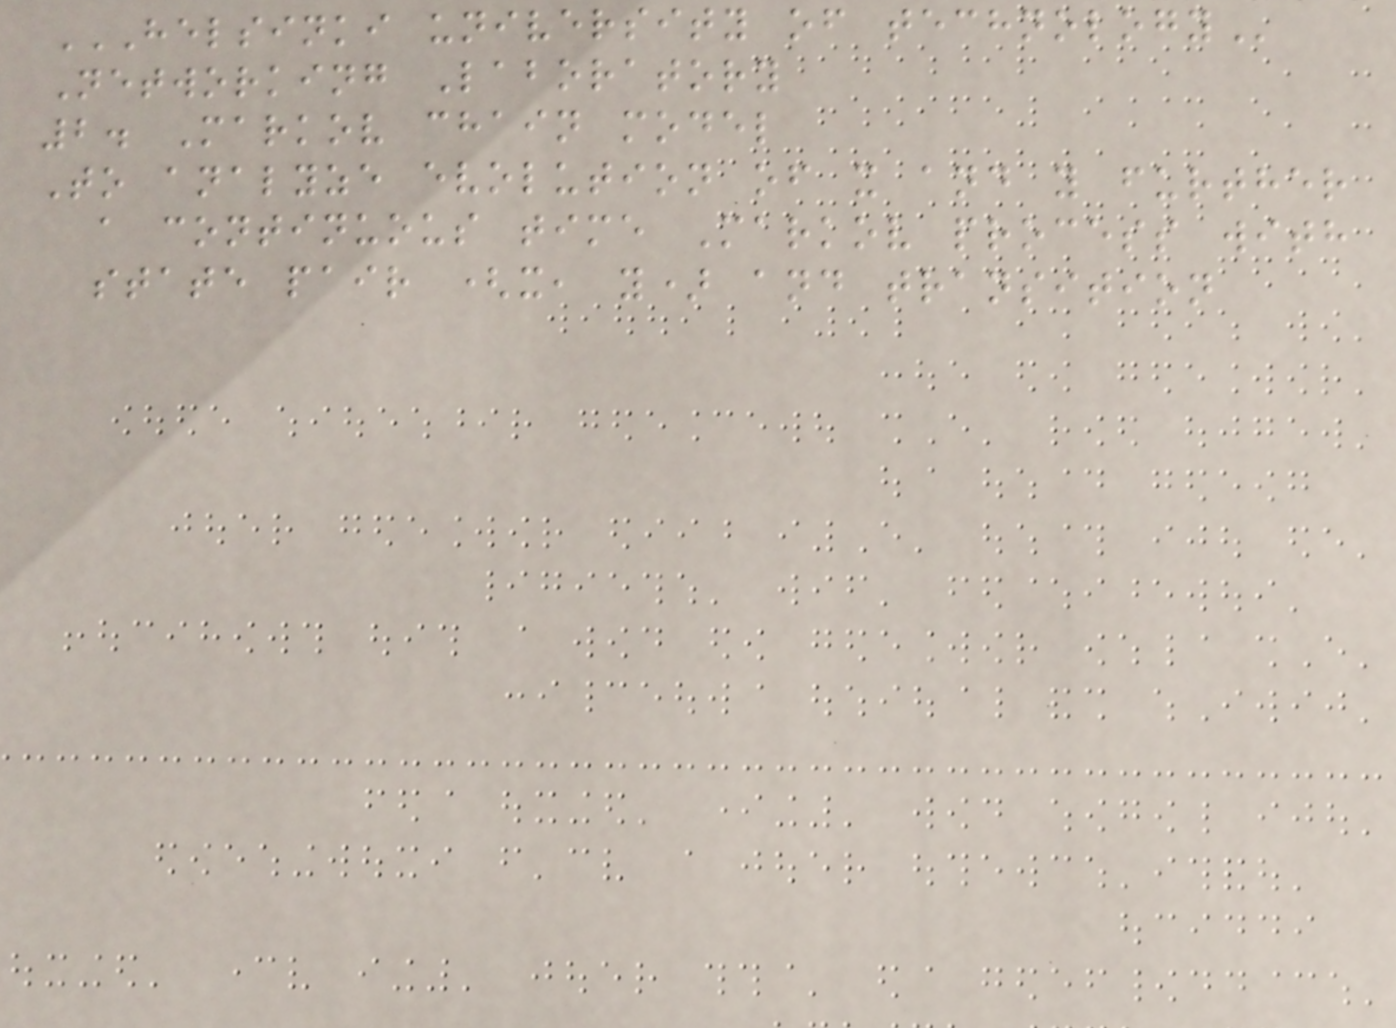HELSINKI UNIVERSITY OF TECHNOLOGY
Networking Laboratory
2. Markov chain model
To analyze evolution of x and y further
a continuous time Markov process with
state pair (x, y) and transition
